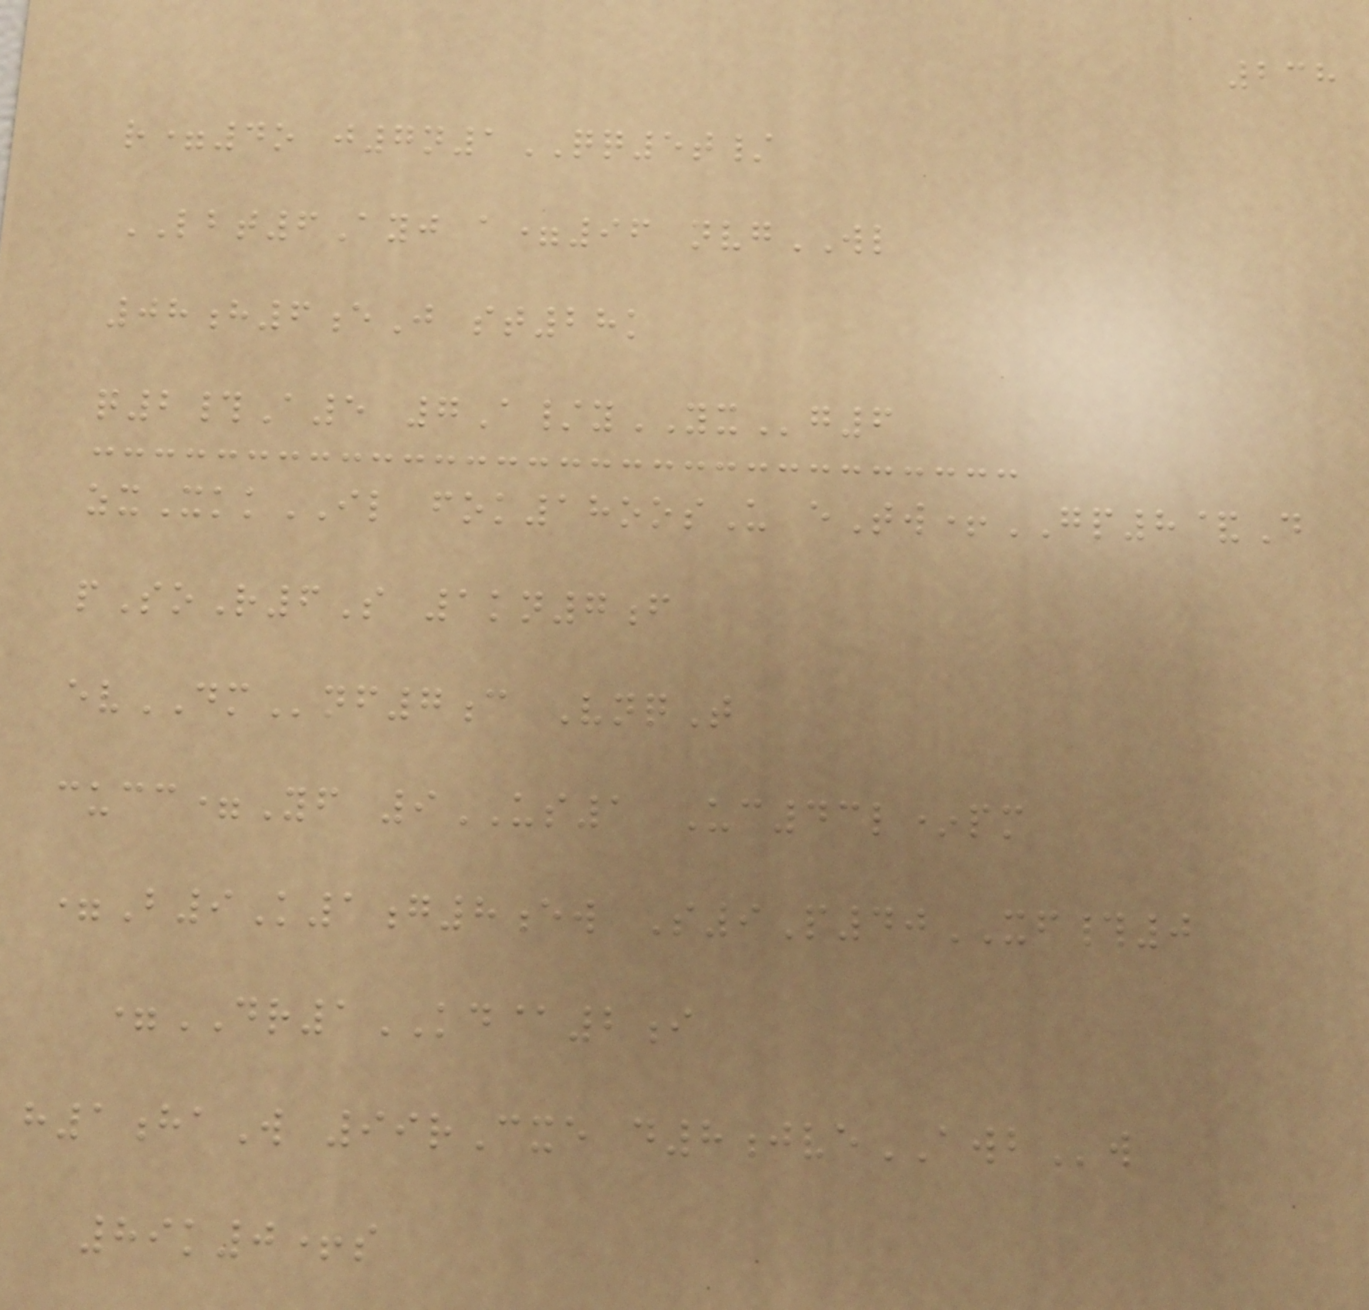238
r=4o j7n1QQ5t/
LBT6Ayj a=96 nvgWL
08h6eJ st28k
q2#A5 7A/yYXg6
zxXkkIL fok18oosU eTw+GP8&D
pSoR6S 1kn7f
evDMnf7c VnqT
cucc=Yf 9US1 Uc43l*pm
=B9K1g8ew S9P40XF#0
=DR1KD@2i
h1haW 99rCxe d8jveAWBw
89k0+s
